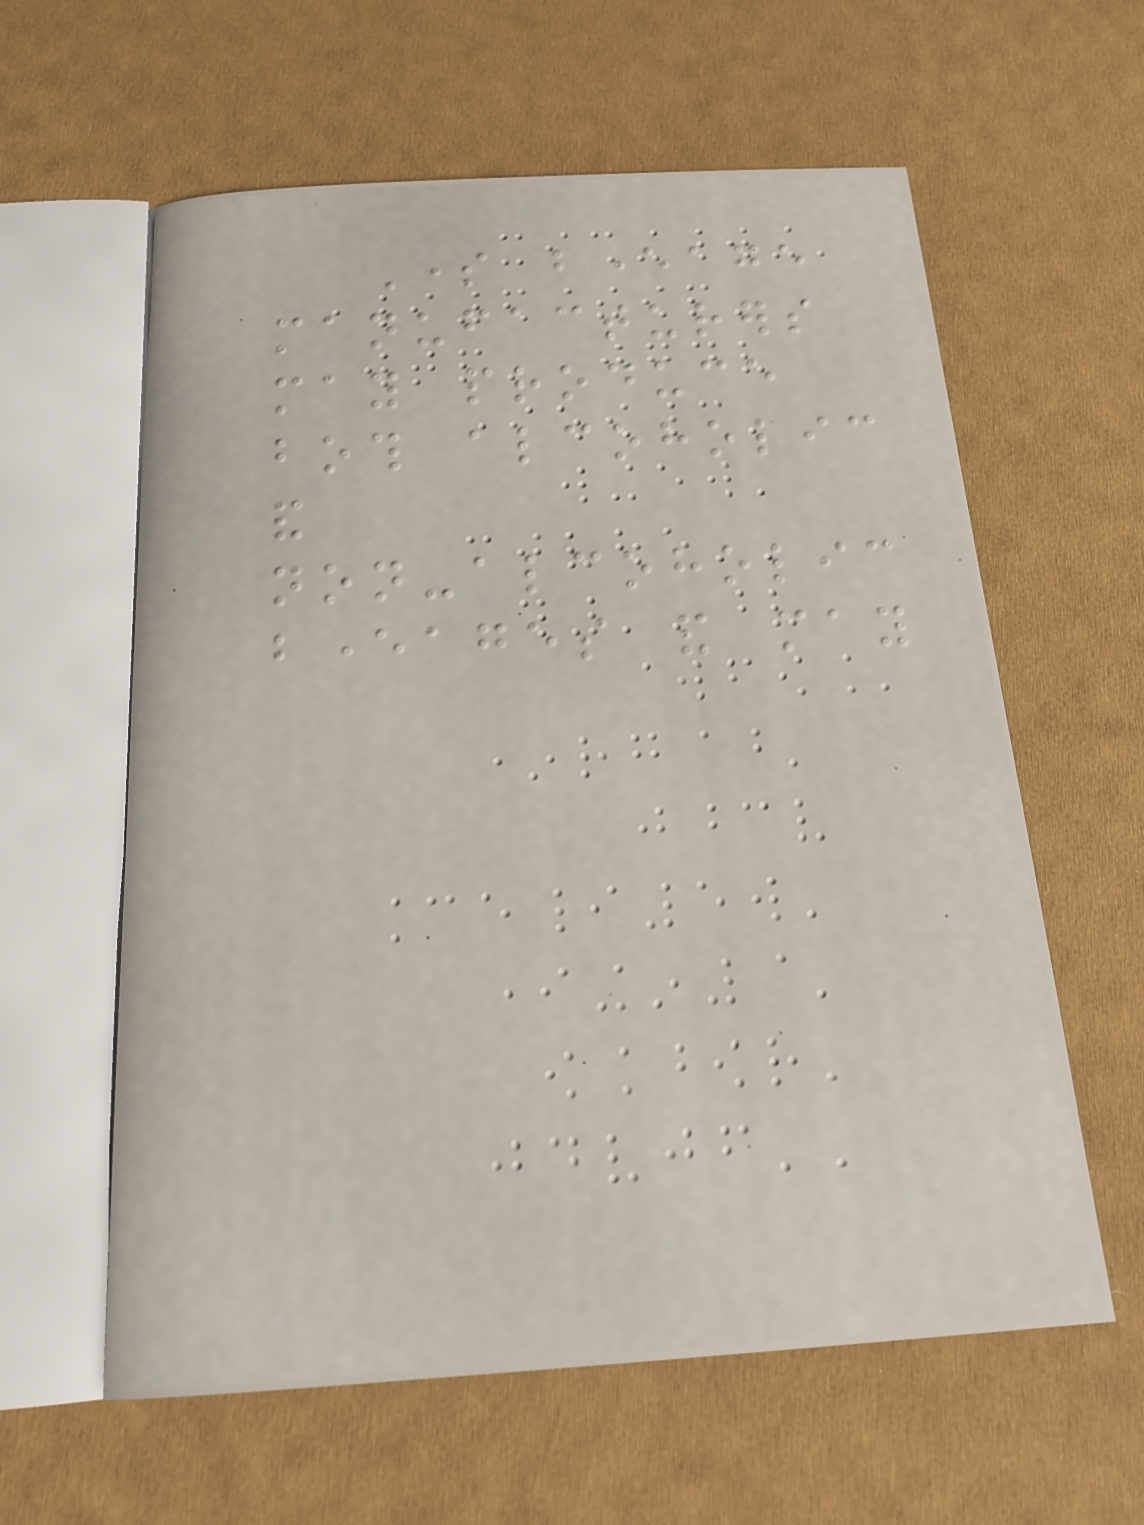Some beverage
manufacturers
may produce
both alcoholic
and
non-alcoholic
beverages and may
